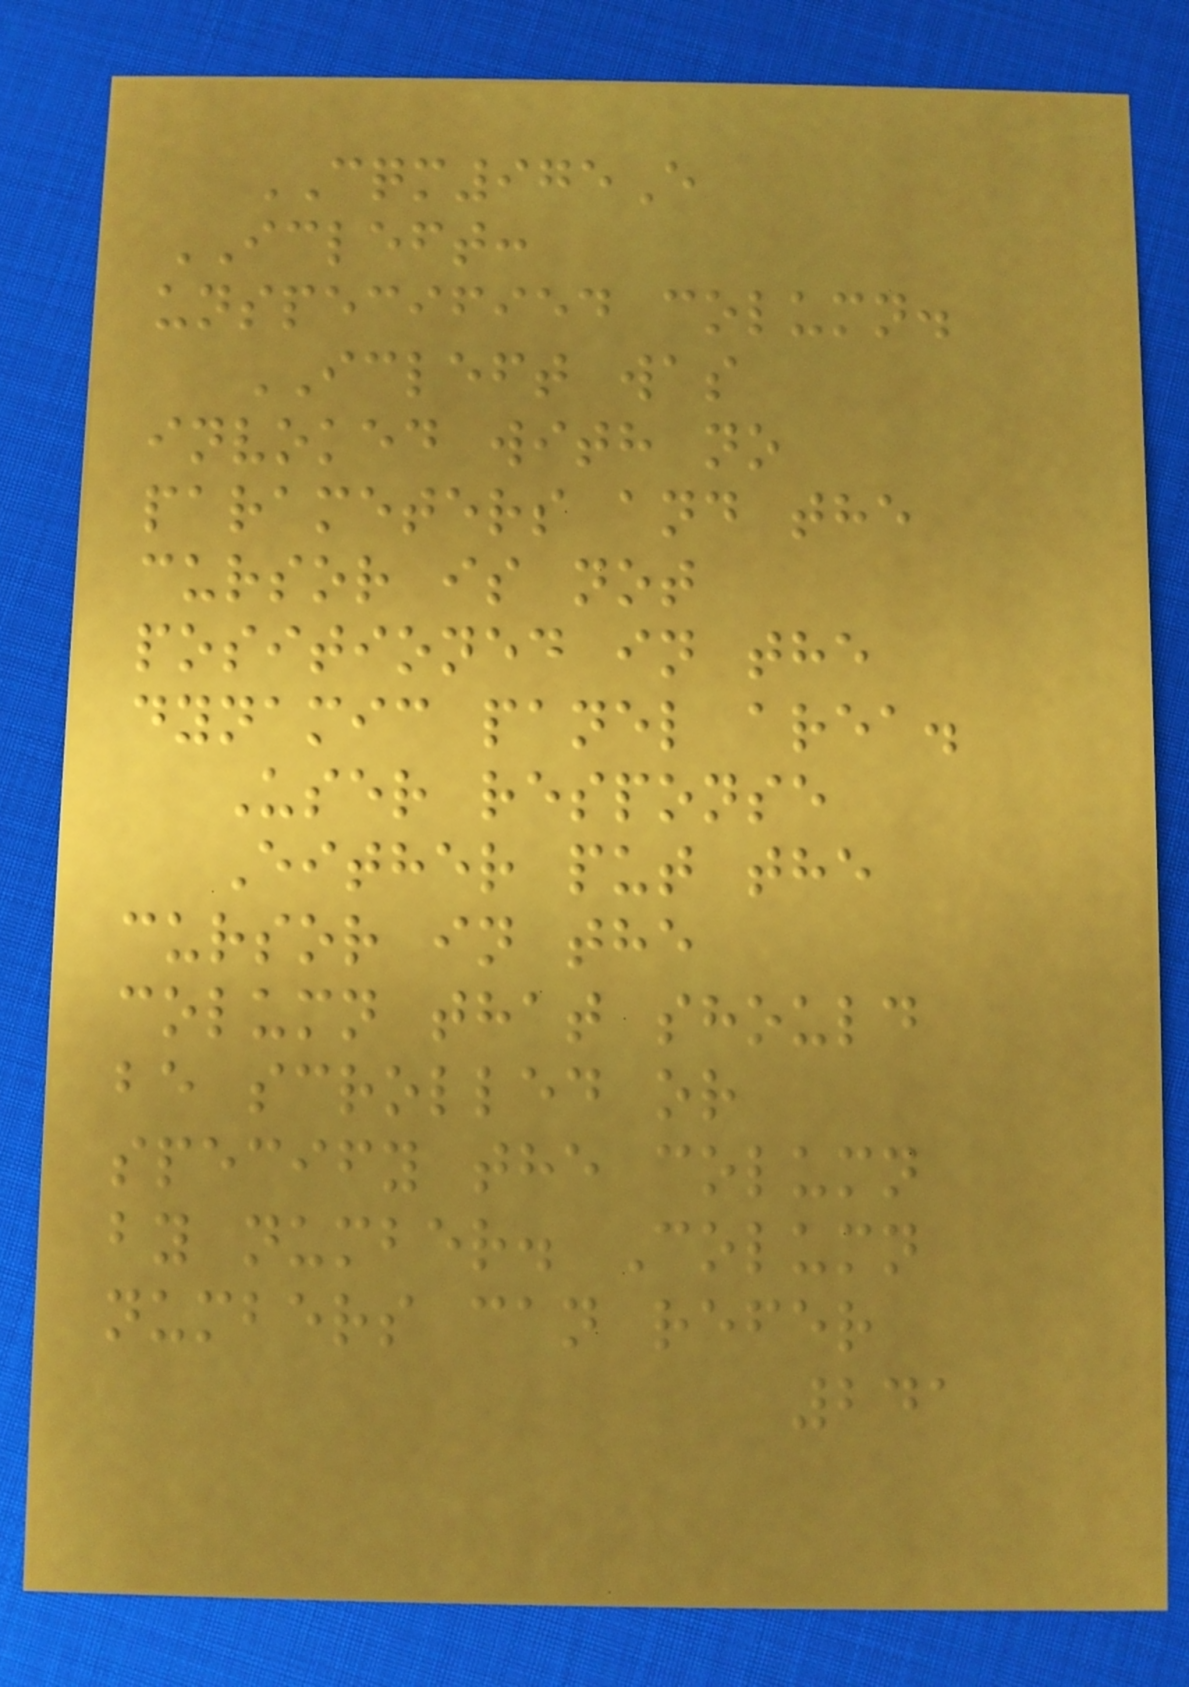CQM975E
ICLEFT:
unspecified column.
ICLEFT was
invoked with no
parameters and the
cursor is not
positioned in the
dynamic panel area.
User response
Either put the
cursor in the
column that should
be scrolled or
specify the column
by number. Column
numbers can refer
241
